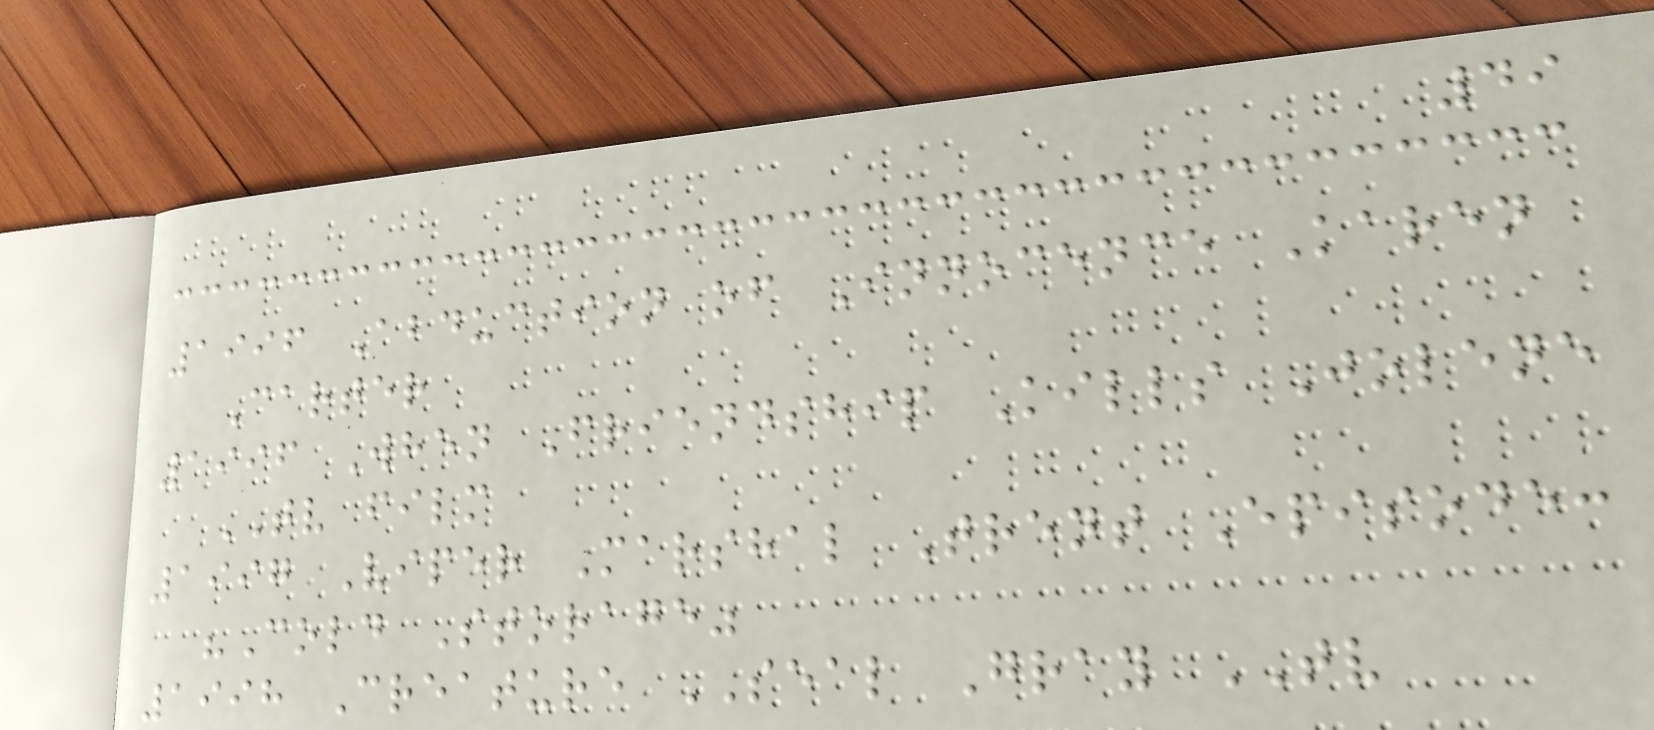49
1996 Abduction of Innocence Karen
Carter
1996 When Friendship Kills Jolene
TV film
1997 Viper Marshal Trent Episode:
"Cold Storage"
1998 Creature SEAL Gray TV
